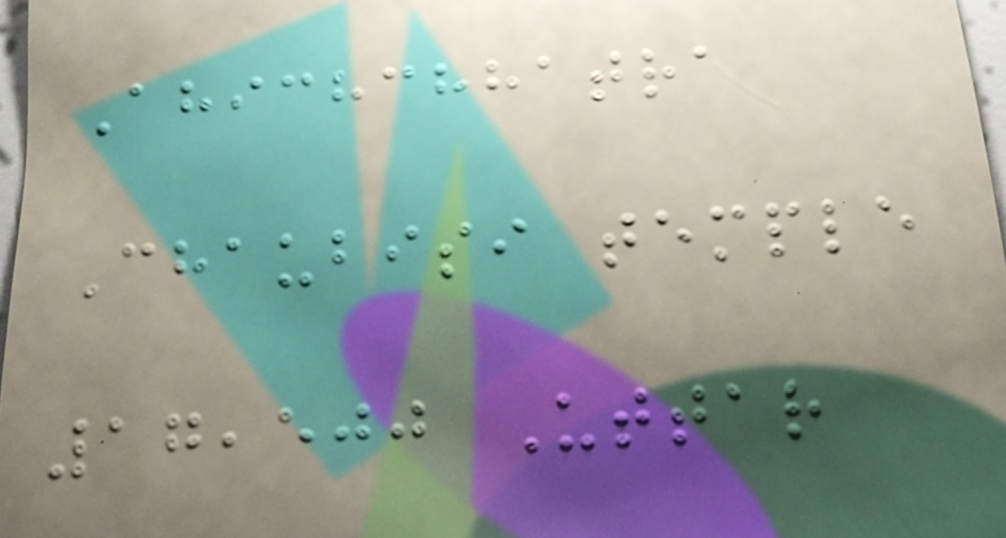Ahichchhatra
Chaubisi temple
17,500 Uttar
